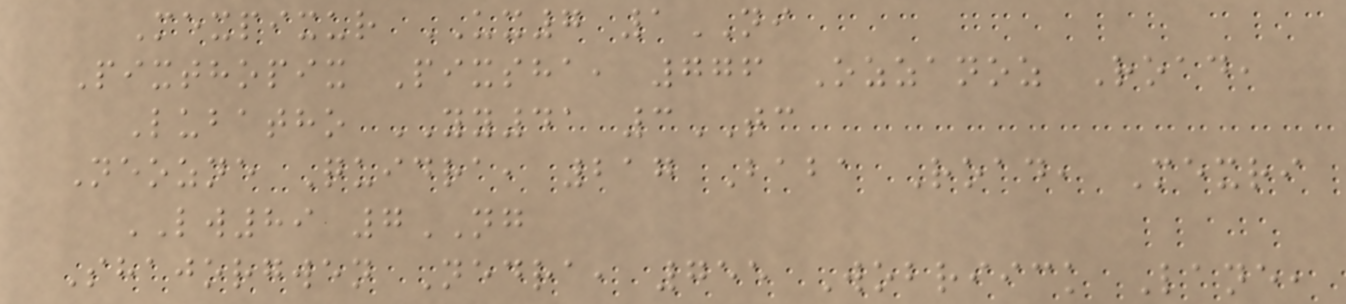Mexpixur UX7 1NI
Pixthopix Pixsha, 776 Ozzanoz Road,
Lubatho YY41 3TC
Neozne Quidra, 217 Baba Road, Mexri
LW89 7NG
Shajorgwen Nedra, 755 Wobriick Lane,
